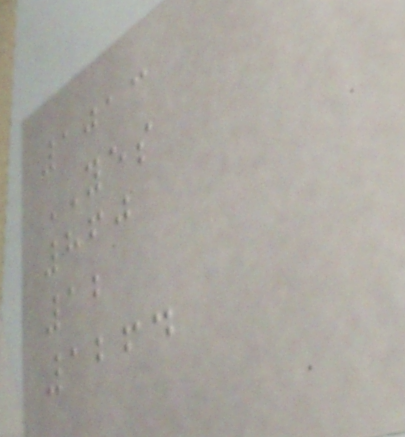1013
YES
860
12
1264
